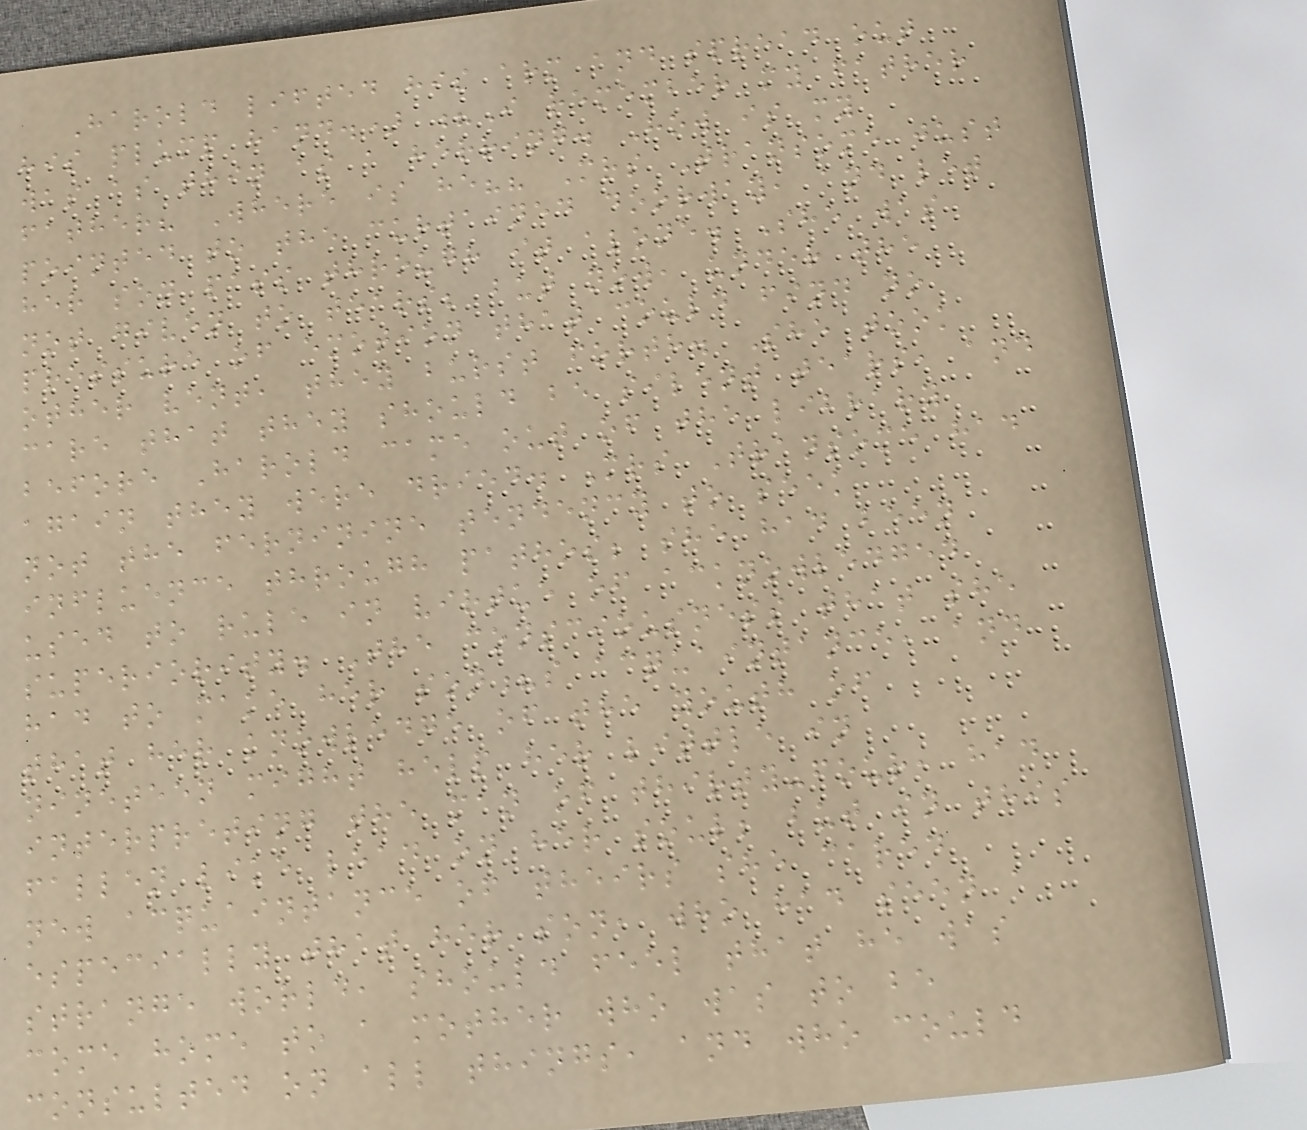Harold lifted his arm and spread out
his plump hand.) ?I remember my father
was as thin as a herring. How is my
father? Where is he?? Mrs Transome just
pointed to the curtained doorway, and let
her son pass through it alone. She was
not given to tears; but now, under the
pressure of emotion that could find no
other vent, they burst forth. She took
care that they should be silent tears, and
before Harold came out of the library
again they were dried. Mrs Transome had
not the ferninine tendency to seek
influence through pathos; she had been
used to rule in virtue of acknowledged
superiority. The consciousness that she
had to make her son?s acquaintance, and
that her knowledge of the youth of
nineteen might help her little in
interpreting the man of thirty-four, had
fallen like lead on her soul; but in this
new acquaintance of theirs she cared
especially that her son, who had seen a
strange world, should feel that he was
come home to a mother who was to be
consulted on all things, and who could
